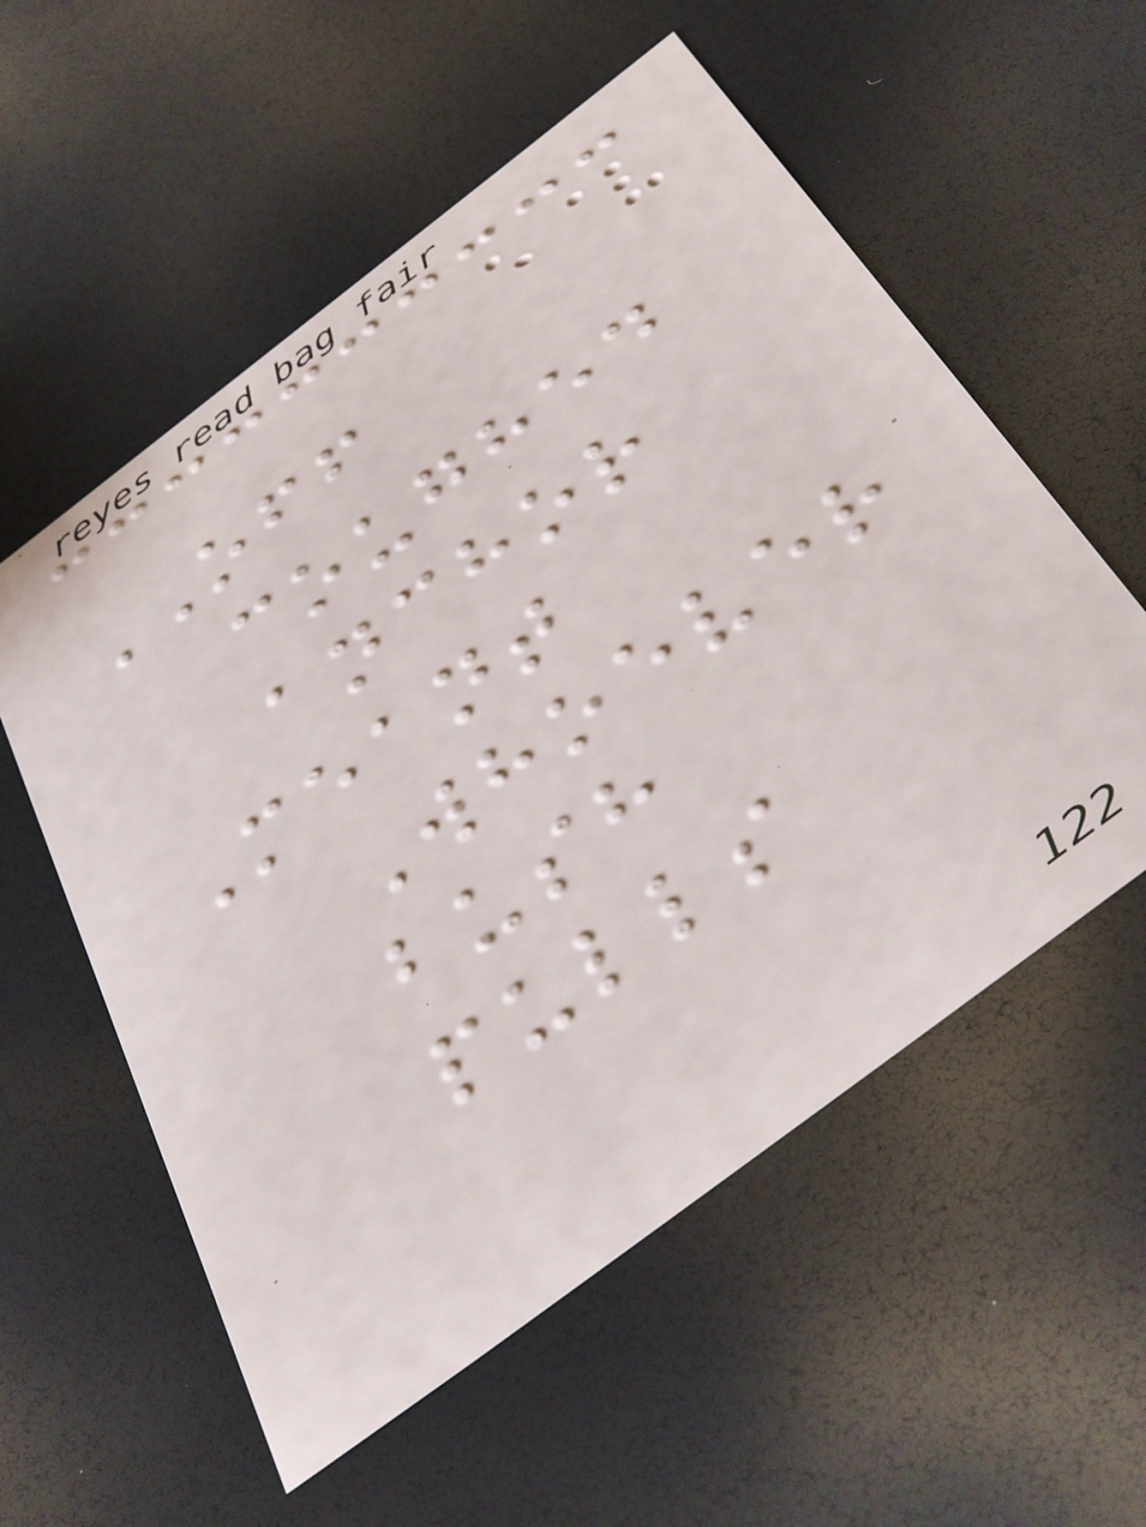OFF
coughed
anchor
Meant
Whoever
bush
pulls
